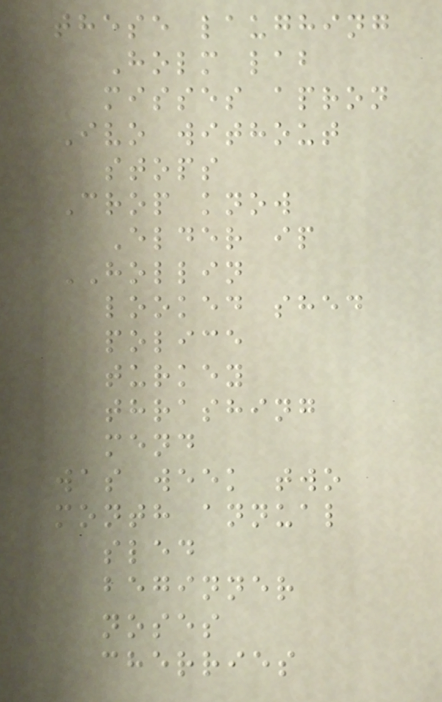these laughing
Holm lab
misses apron
Ivo without
stops
Crop know
Elder ip
HOLLIN
looked shed
police
turkey
thrashing
mend
was week two
month annual
sled
beginner
noses
cherries
